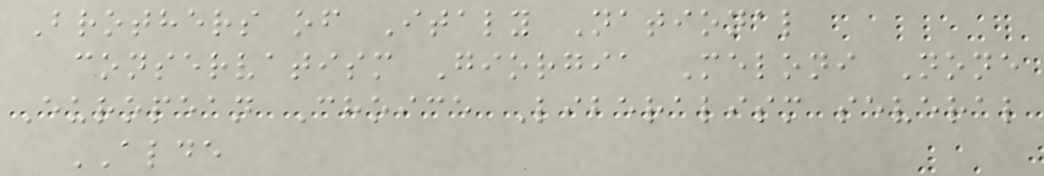Brothers of Italy National
conservatism Giorgia Meloni None
European Choice Liberalism several
ALDE
